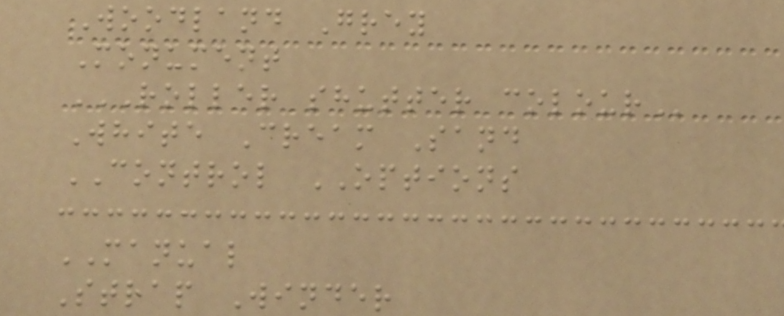Woodland Grey
Monument
ROLLER SHUTTER COLOUR
White Cream Sand
CONTROL OPTIONS
MANUAL
Strap Winder
